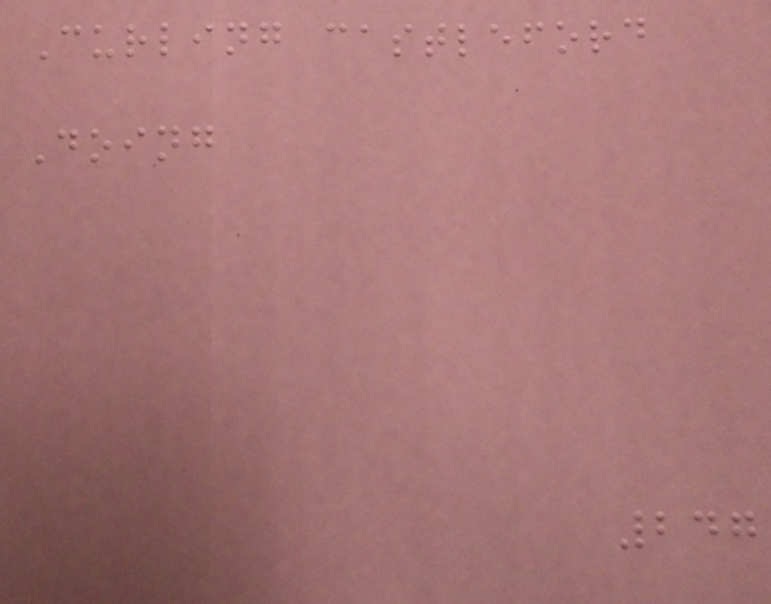Curling castleford
Doing
247
